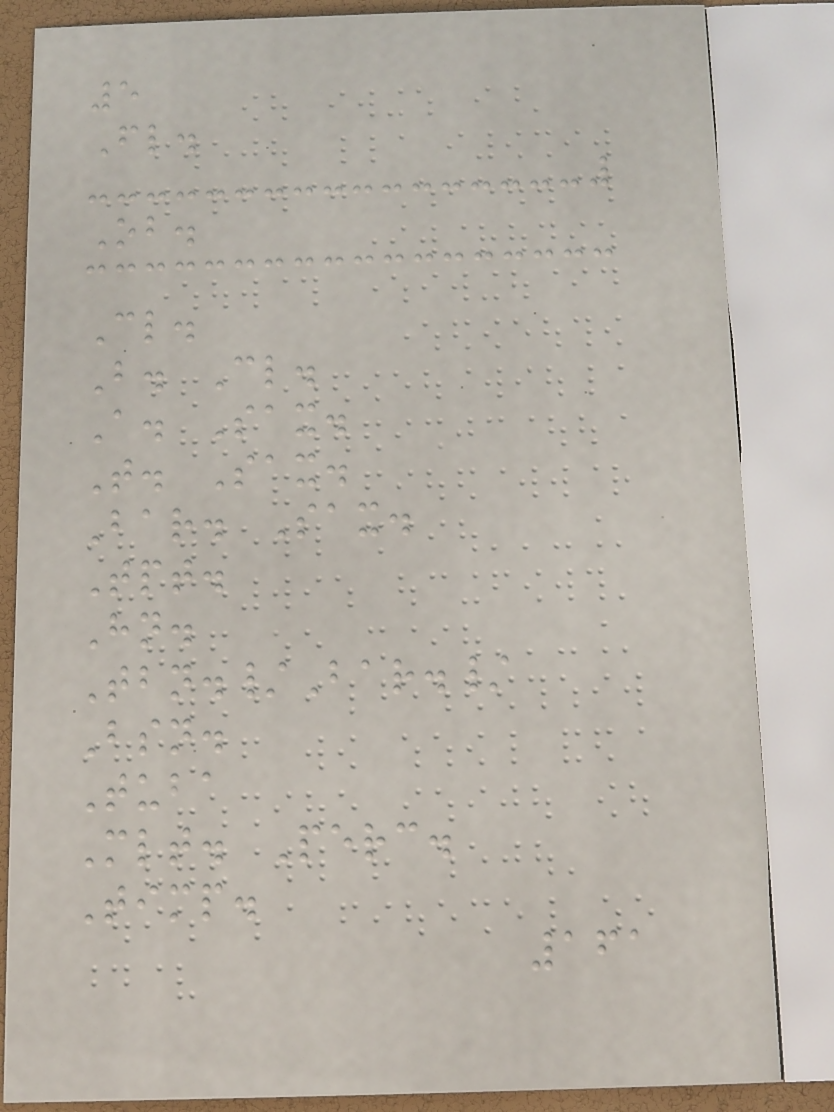5
Fl.
Ob.
Cl.
B. Cl.
A. Sax.
T. Sax.
Bar. Sax.
Tpt.
Hn.
Tbn./Bar./
Bsn.
Tuba
Mlt. Perc.
Timp.
161
